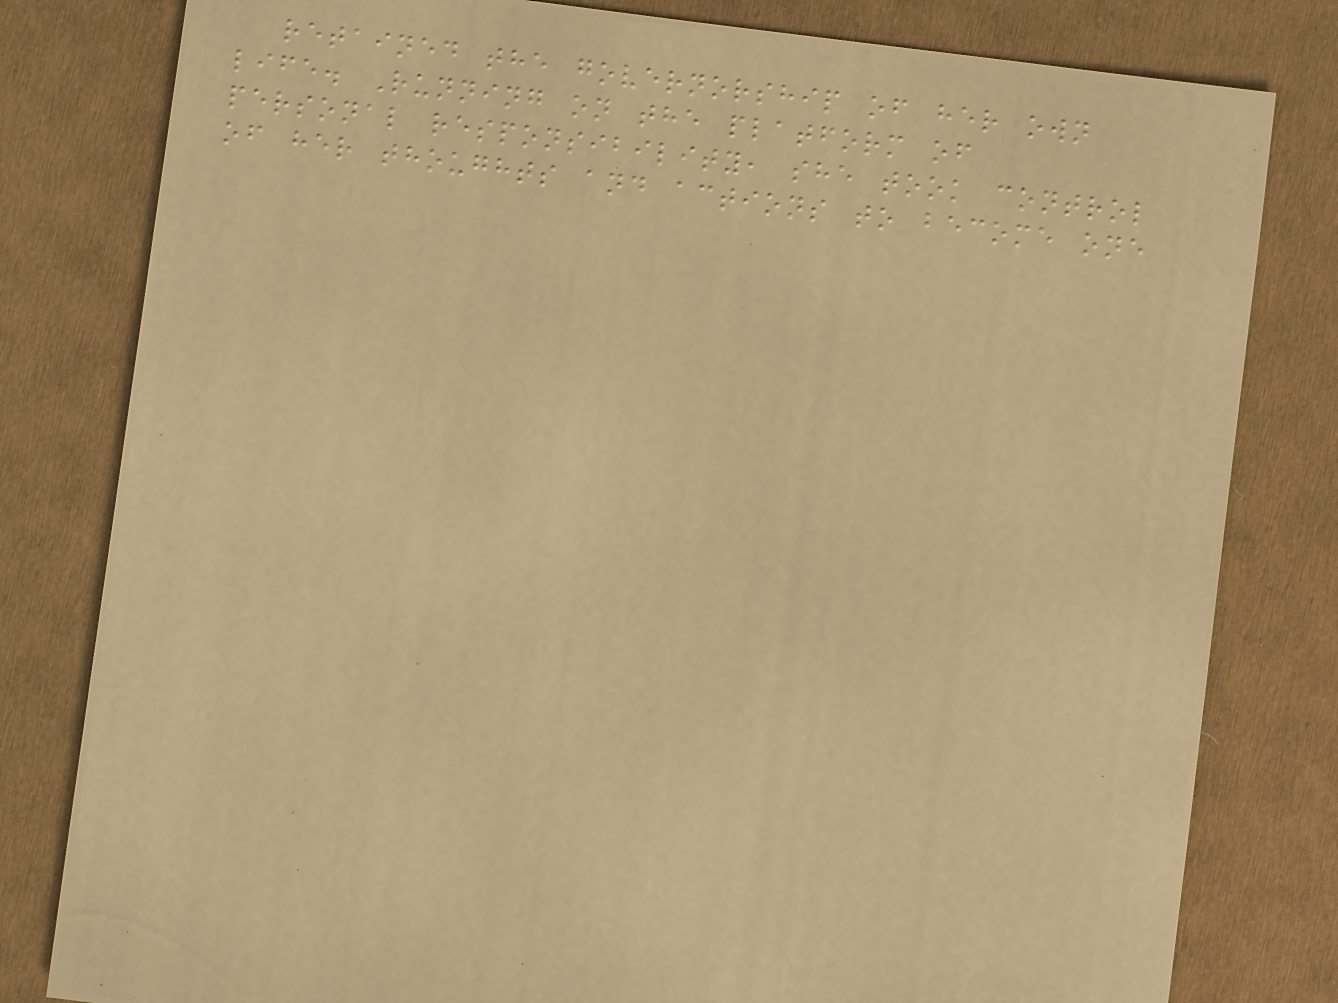retained the governorship of her own
life. Running on the platform of
personal responsibility, she took control
of her thoughts and actions to become one
